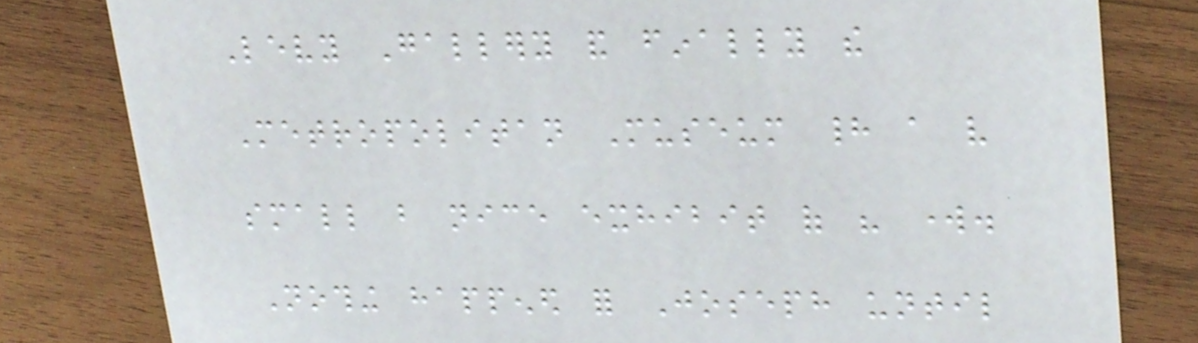Levy Gallery and finally the
Metropolitan Museum had a very
small but nice exhibit of his work.
Nothing happened for Joseph until
